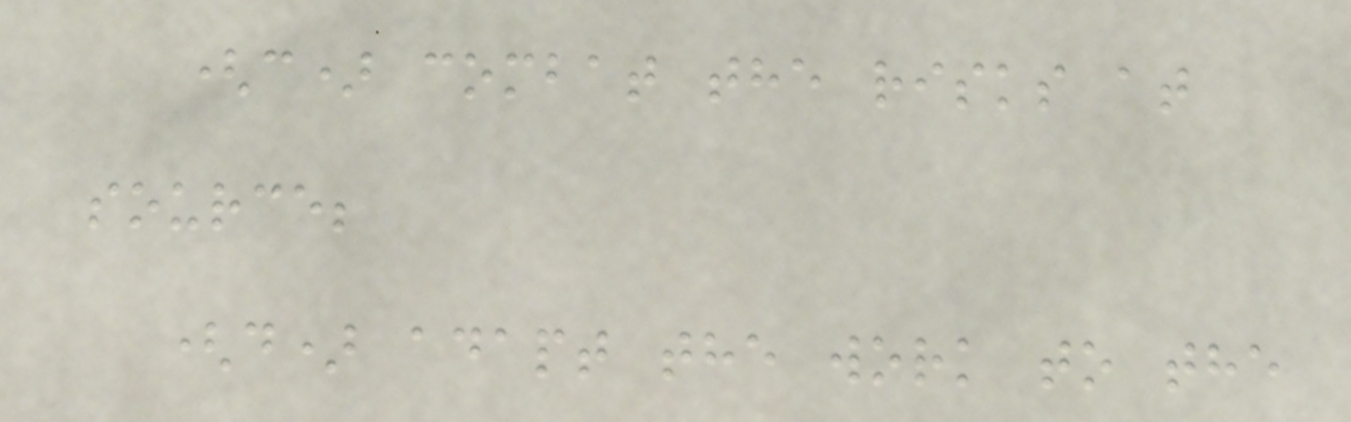(c) combat the risks at
source;
(d) adapt the work to the
